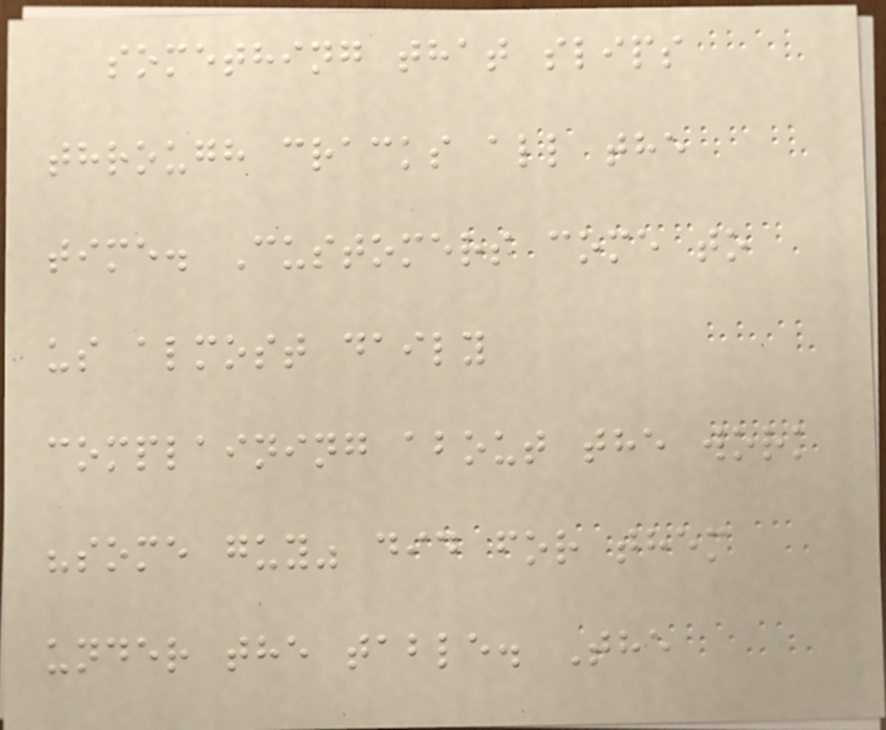something that slips
through cracks all the
time. Customers come to
us almost daily
complaining about the work
"some guy" did for them
under the table. The
